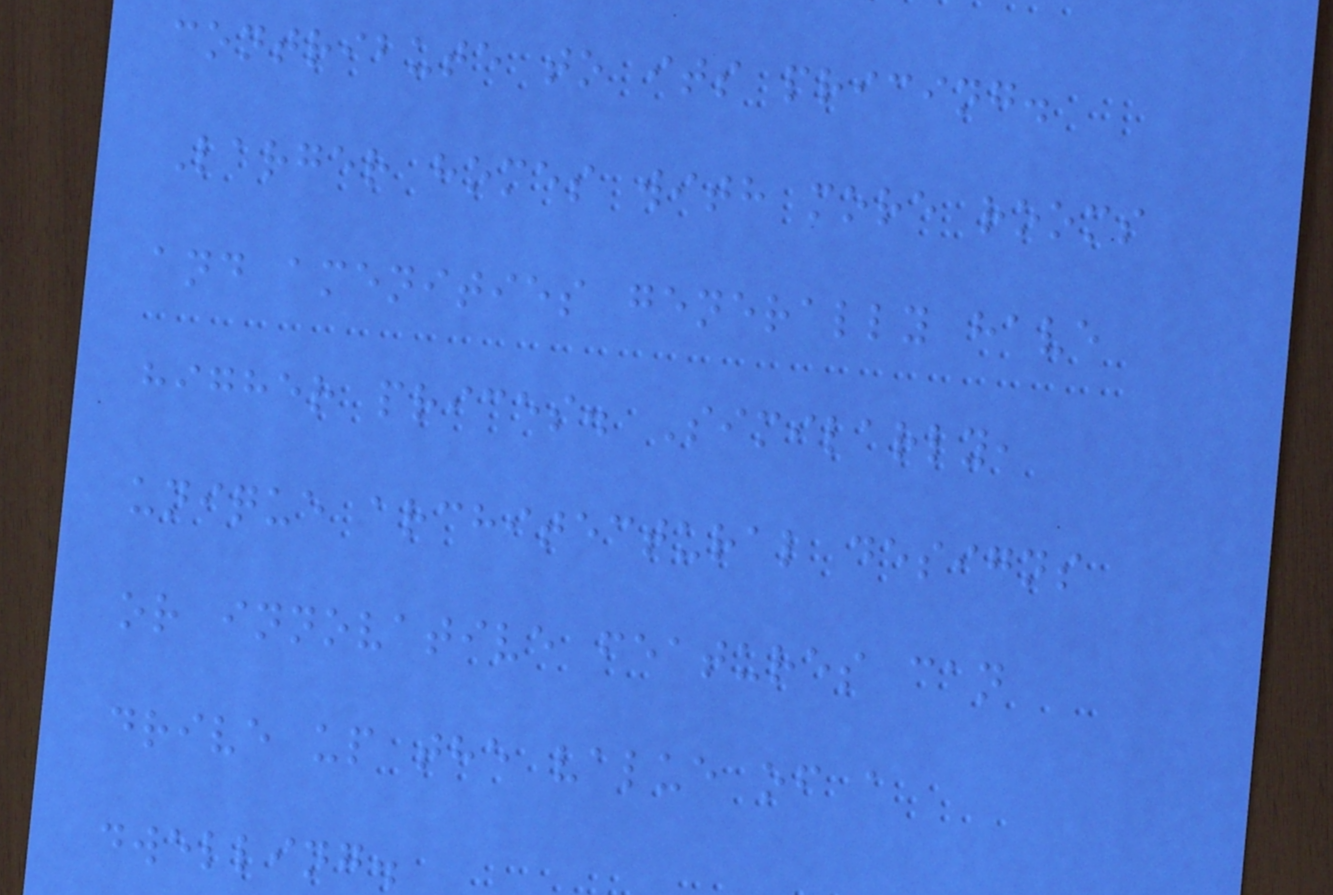contribute to its pricing.
Larger homes with more rooms
and amenities generally have
higher prices. Similarly,
unique architectural designs
or innovative features can
drive up the value of a
dwelling.
